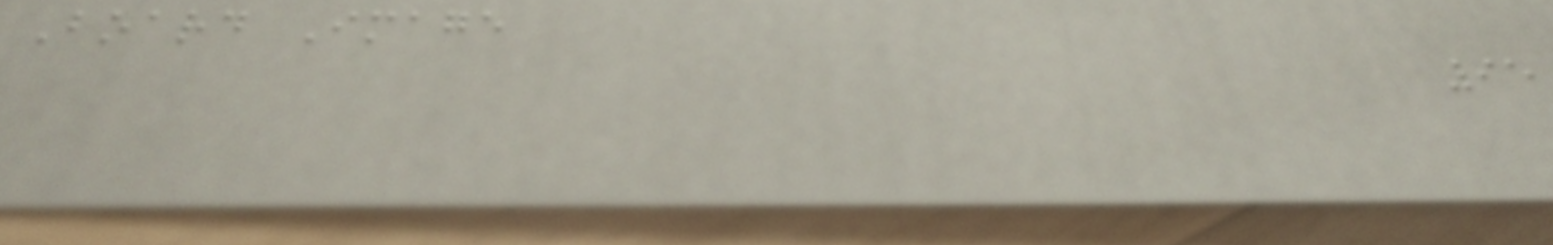Board Image
95
